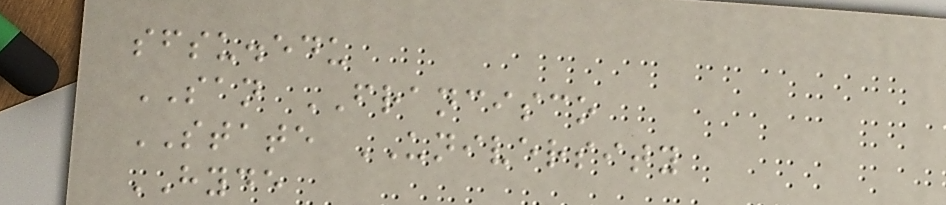sfsu.edu
SAN FRANCISCO
STATE UNIVERSITY
HYDE
